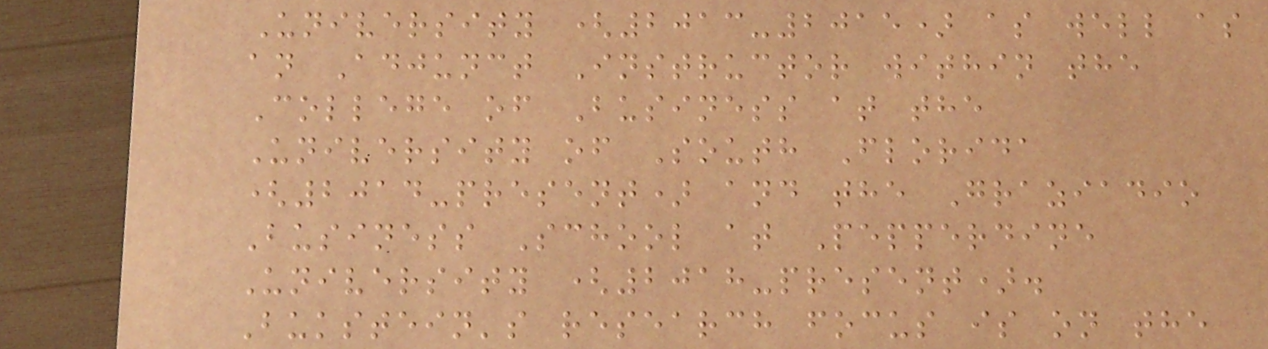University (2013-2015) as well as
an Adjunct Instructor within the
College of Business at the
University of South Florida
(2014-present) and the Graziadio
Business School at Pepperdine
University (2018-present).
Bukstein's research focus is on the
